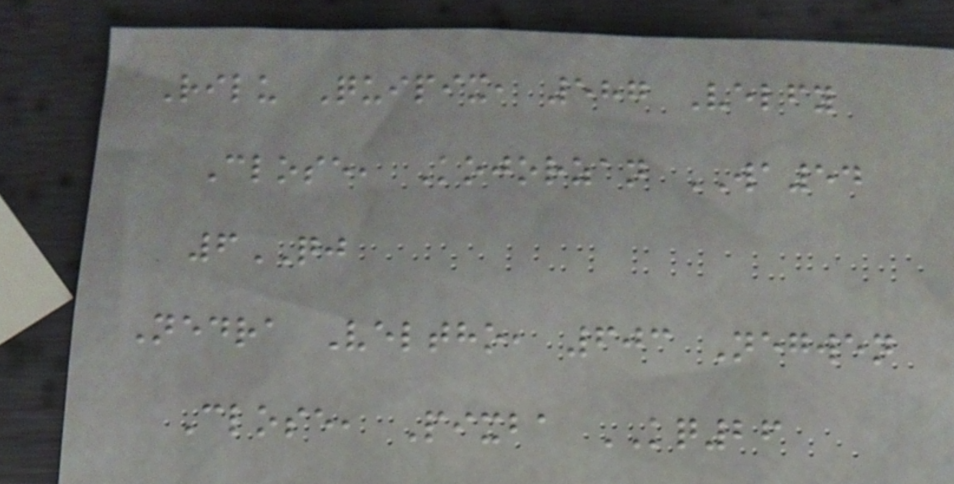Rilu Quipix, 587 Velfy
Close, Kojorzan WA54
6QJ
Nedra Veltho, 603 Negwen
Close, Pixba KQ26
